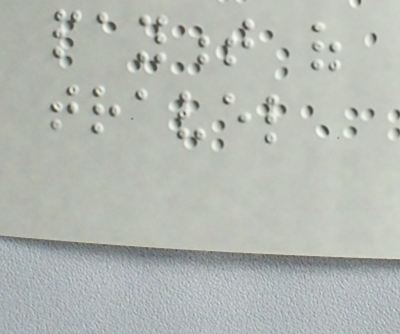payment of
travel
